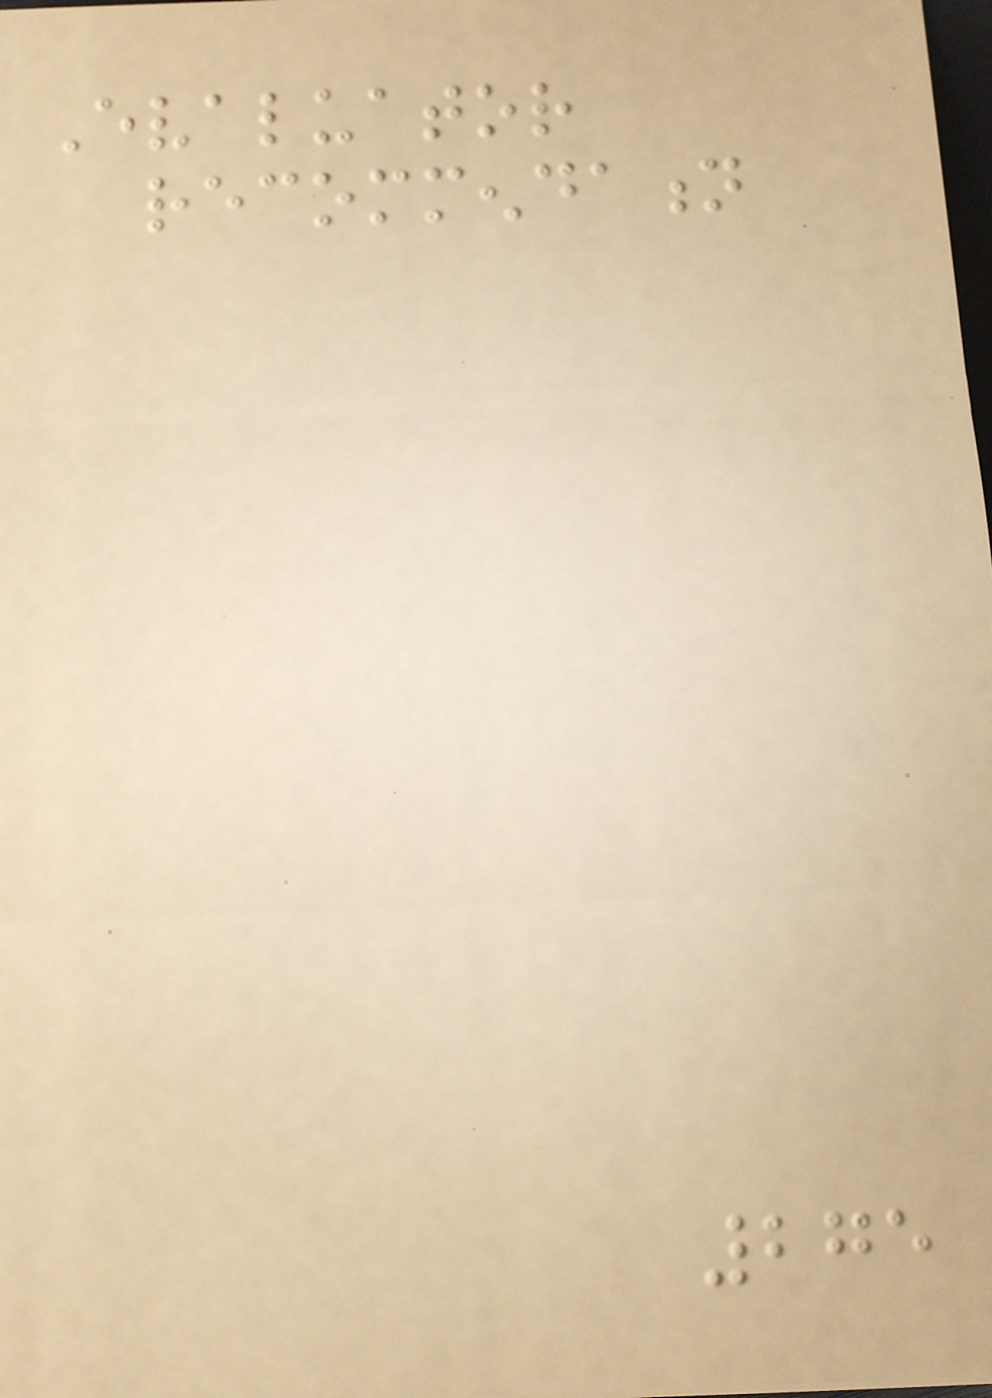Evaluator
recommendation
275
